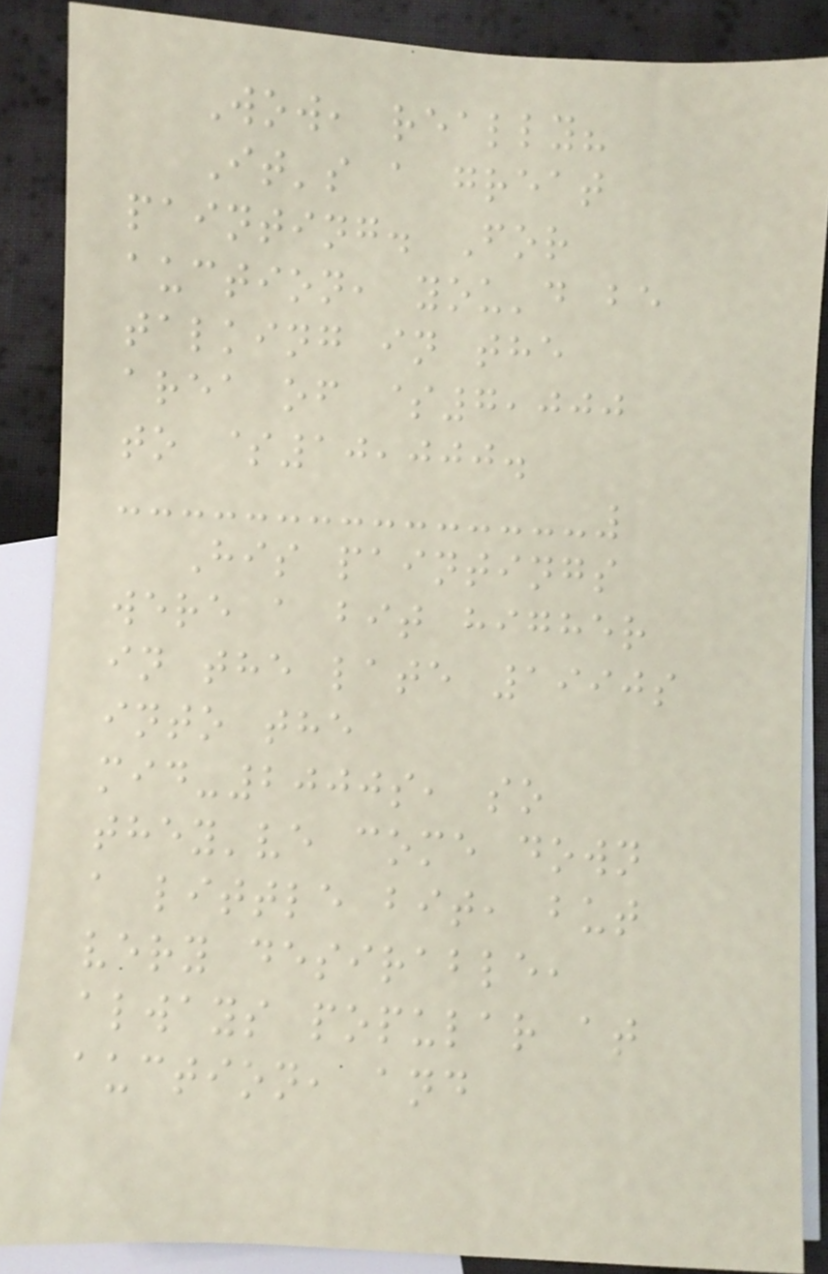Wow, really?
It's a great
painting. For
auction, you'd be
talking in the
area of $7,000
to $10,000.
His paintings
were a bit higher
in the late 1990s
into the
mid-2000s, so
they've come down
a little bit, but
very desirable,
always popular at
auction, and
